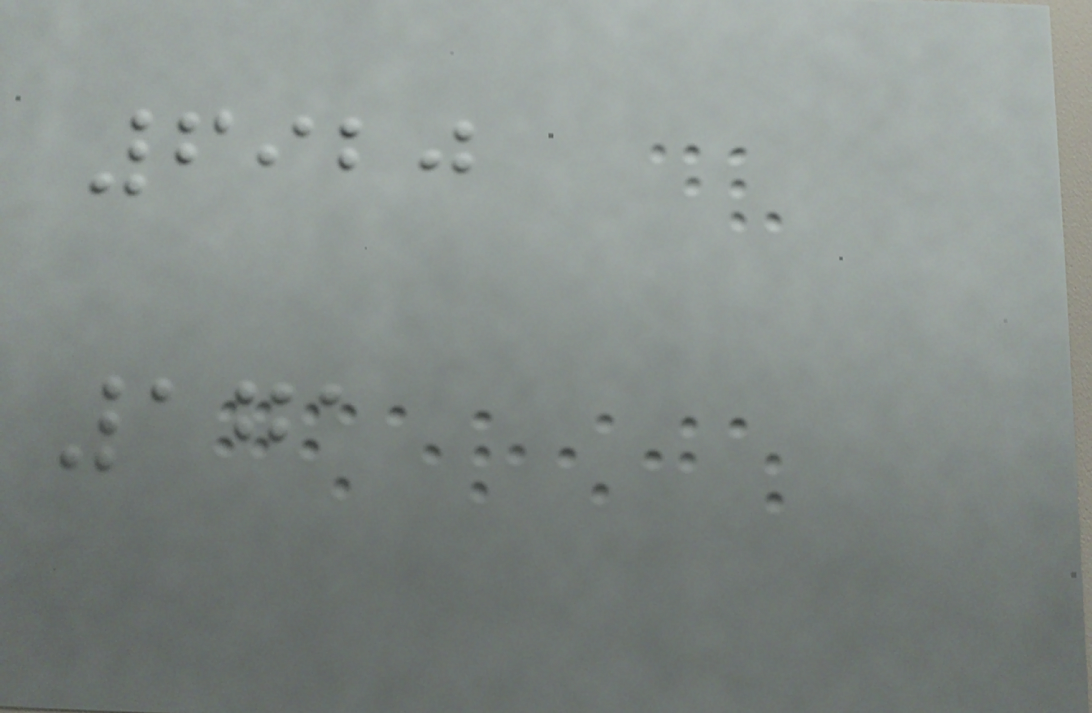6920
171
